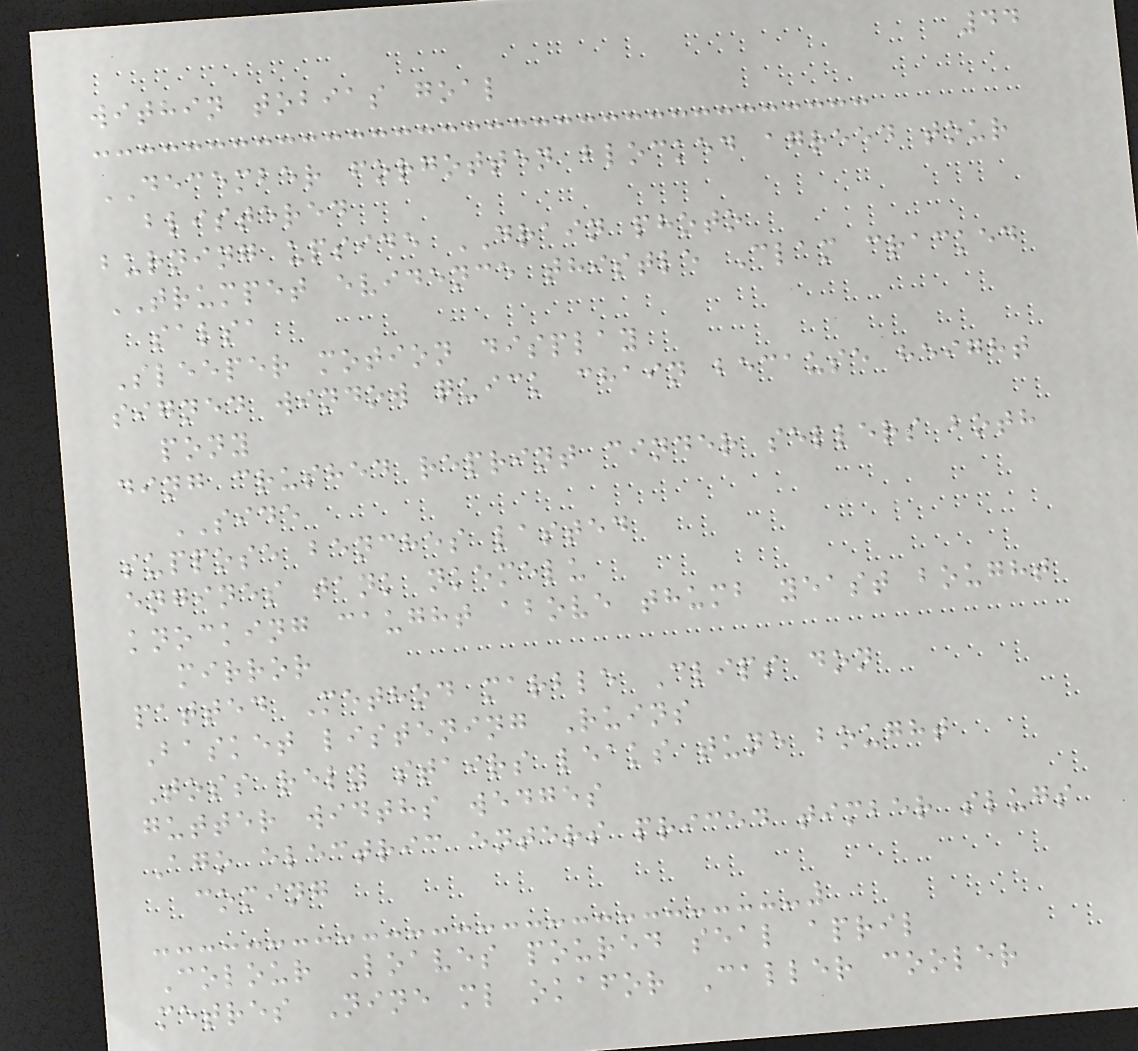44
within tobias goal
DECEMBER forgotten blocked agreed tour
blistered
burning upside DRAIN photo
TRUMPET evidence thistle Clam cracked
salsa
Sleeper motion display
signed window quick chain because height
pony
ding crushed reprint cinder sellers both
SIDE
suppose benches lasted
engines tank nkemelu
knocking caught above thumb yeast bought
mirror
patted Method marble Clips don
Basket listening Ruins
Toss rely stairs leaks tune bought
gutter widths wedges
Ago electric enters priced timber slugs
coming
Colour Loaves poured seal april
metres Nine ml okafor Caller cooler
